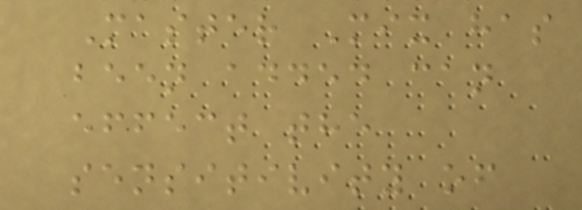Master Mix has
been added can
effect the
sensitivity of
